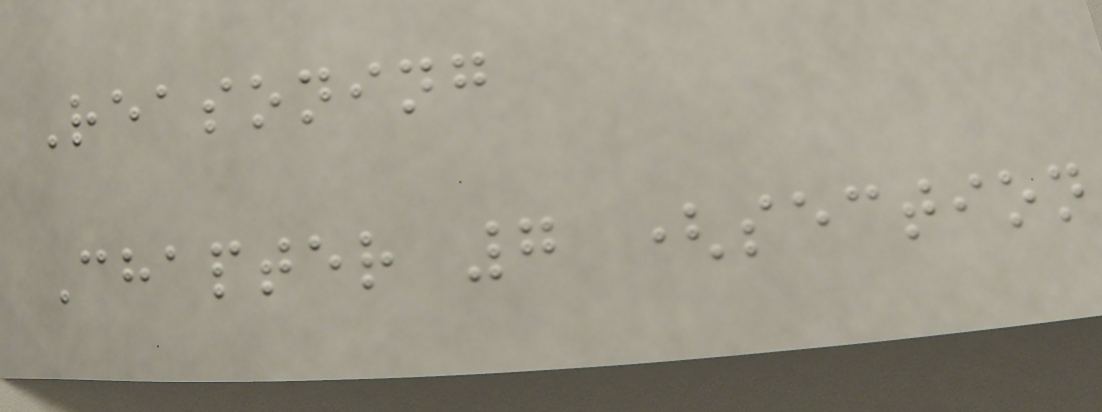Reasoning
Chapter 7 (section
